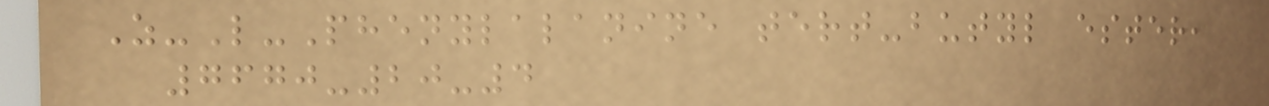Z-L-Phenylalanine tert-butyl ester,
7670-20-4
